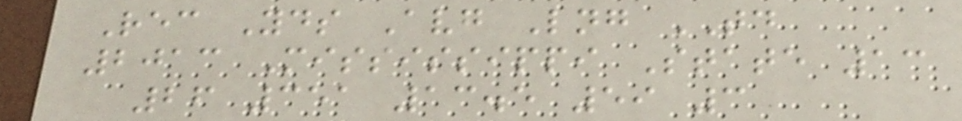Rec Yds Avg Lng TD
2013 Mississippi State 13
26 351 13.5 59 3
